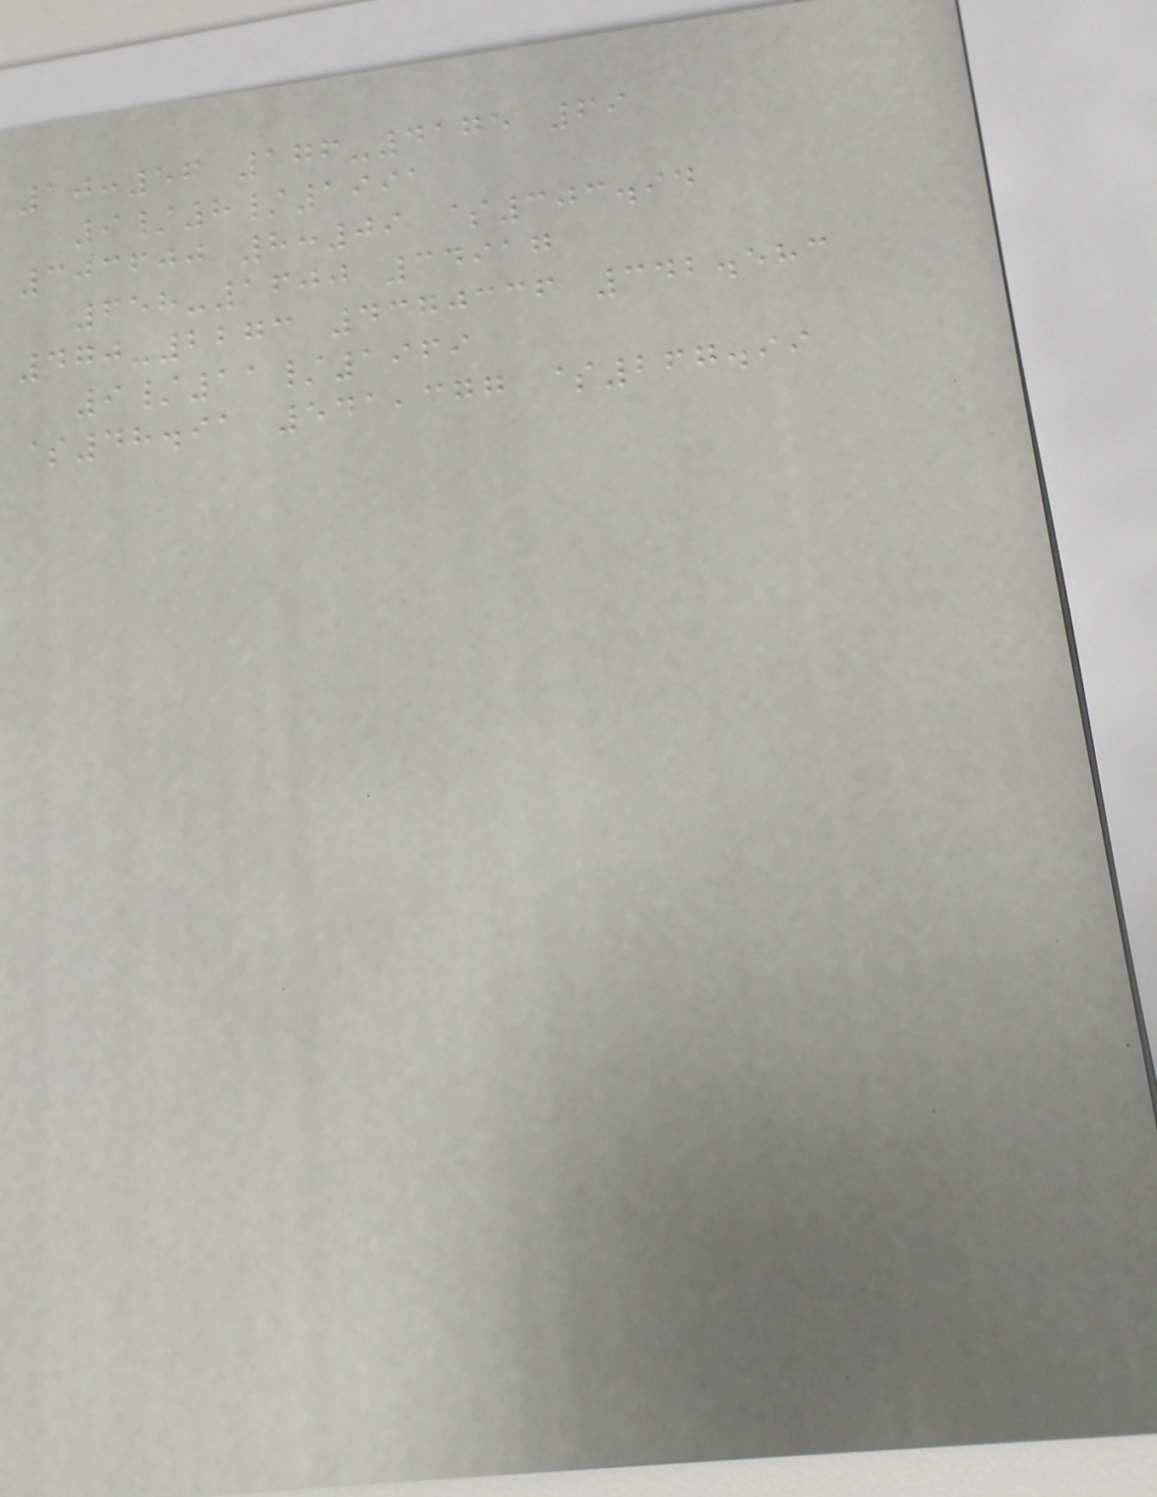10:56 176-4175 69
9/8/1991
303600 8:09 $303.94
658-1600 34917
470-2273 4370336 342.583
9/11/1969
$48.91 541,377 $267.99
